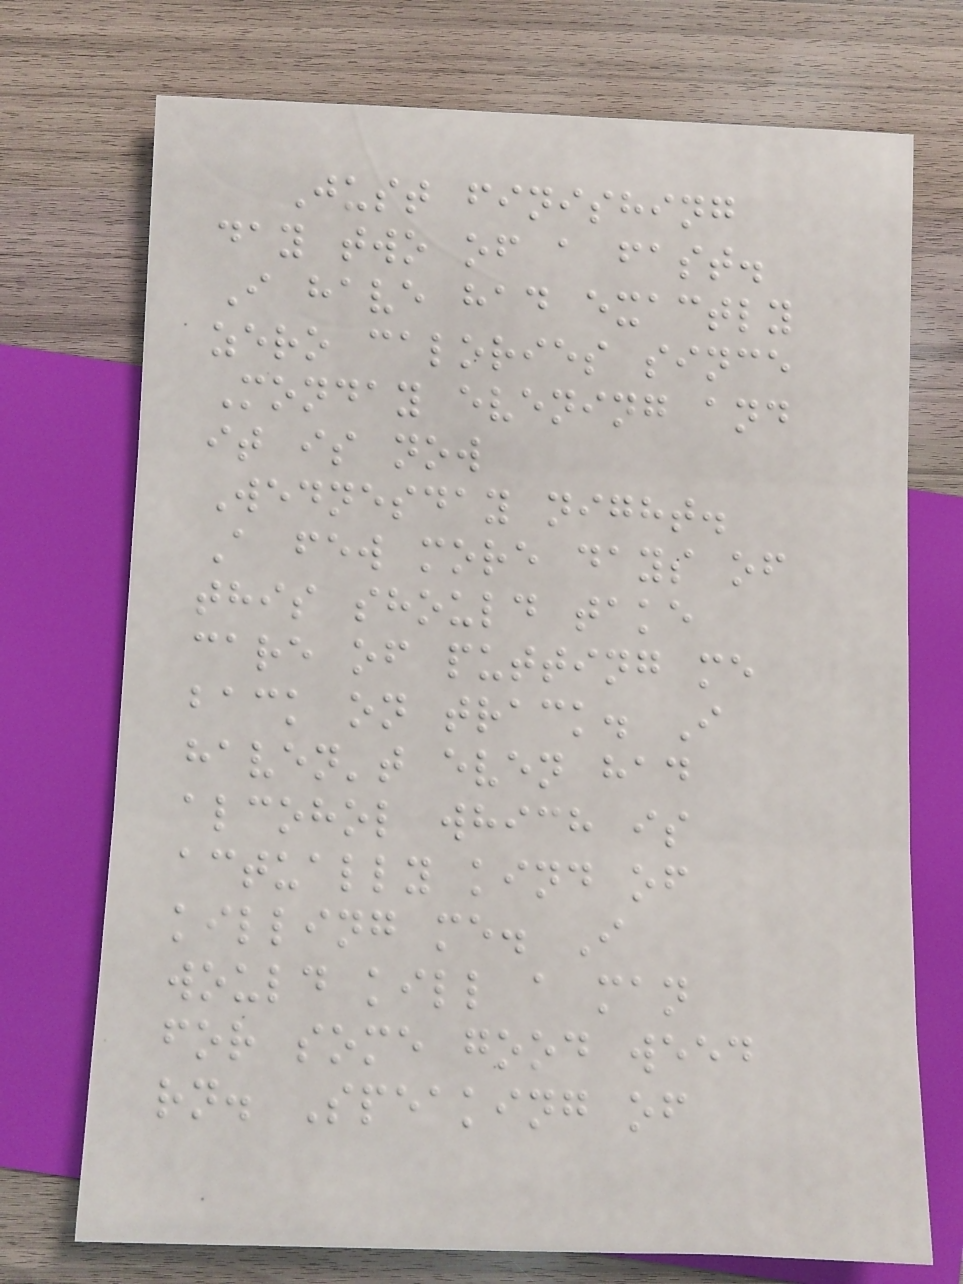Just finishing
day two of a fast.
I have had exactly
zero calories since
Monday evening and
it is now
Wednesday night.
A few more days of
this should take
care of putting me
back on track. I
haven't even had
alcohol which is
actually kind of
killing me. I
would kill a man
for some good weed
rn. Speaking of
